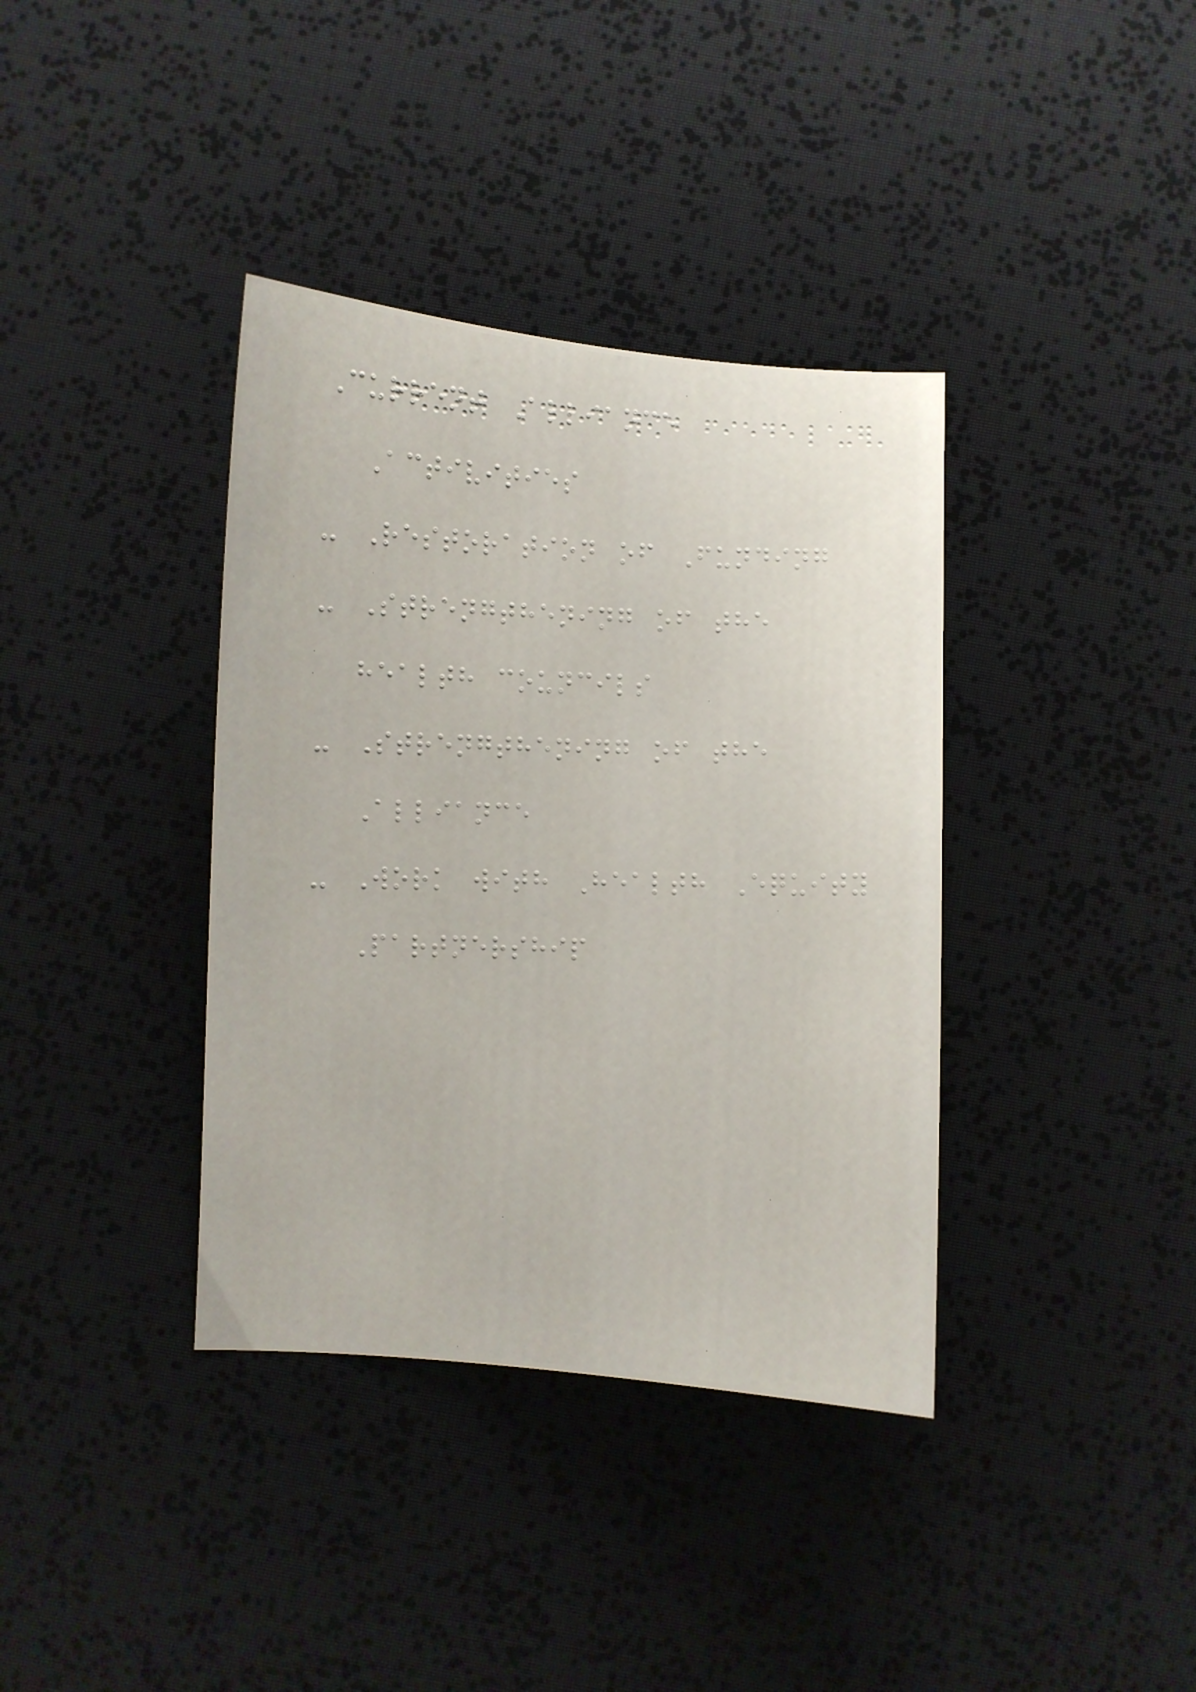Current Alliance
Activities
- Restoration of Funding
- Strengthening of the
health councils
- Strengthening of the
Alliance
- Work with Health Equity
Partnership
